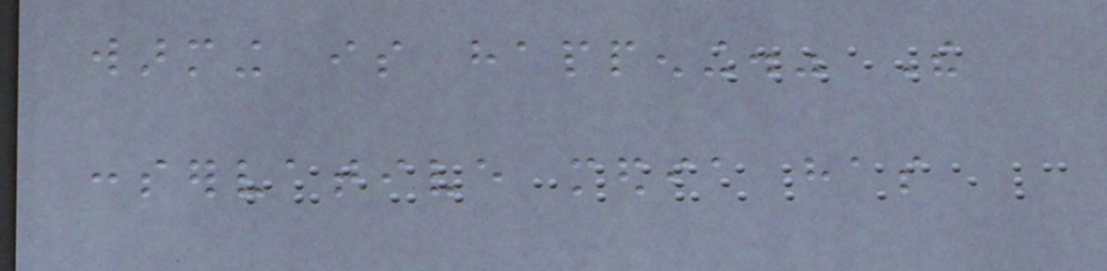warming is happening." The
conservative media has
